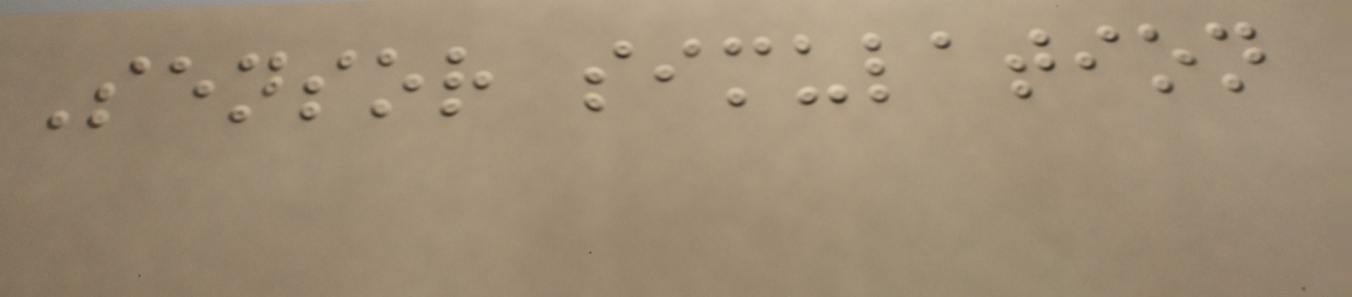Sensor simulation
